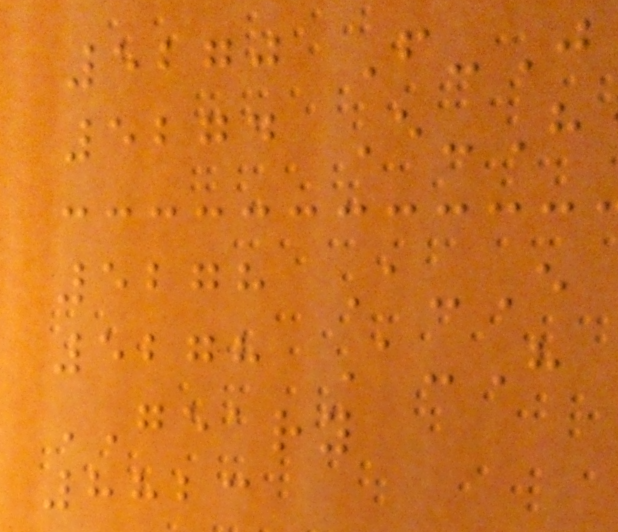5270 F-J
5274 E-H
5278 A-E
5278 A-H
GEARY
8823
